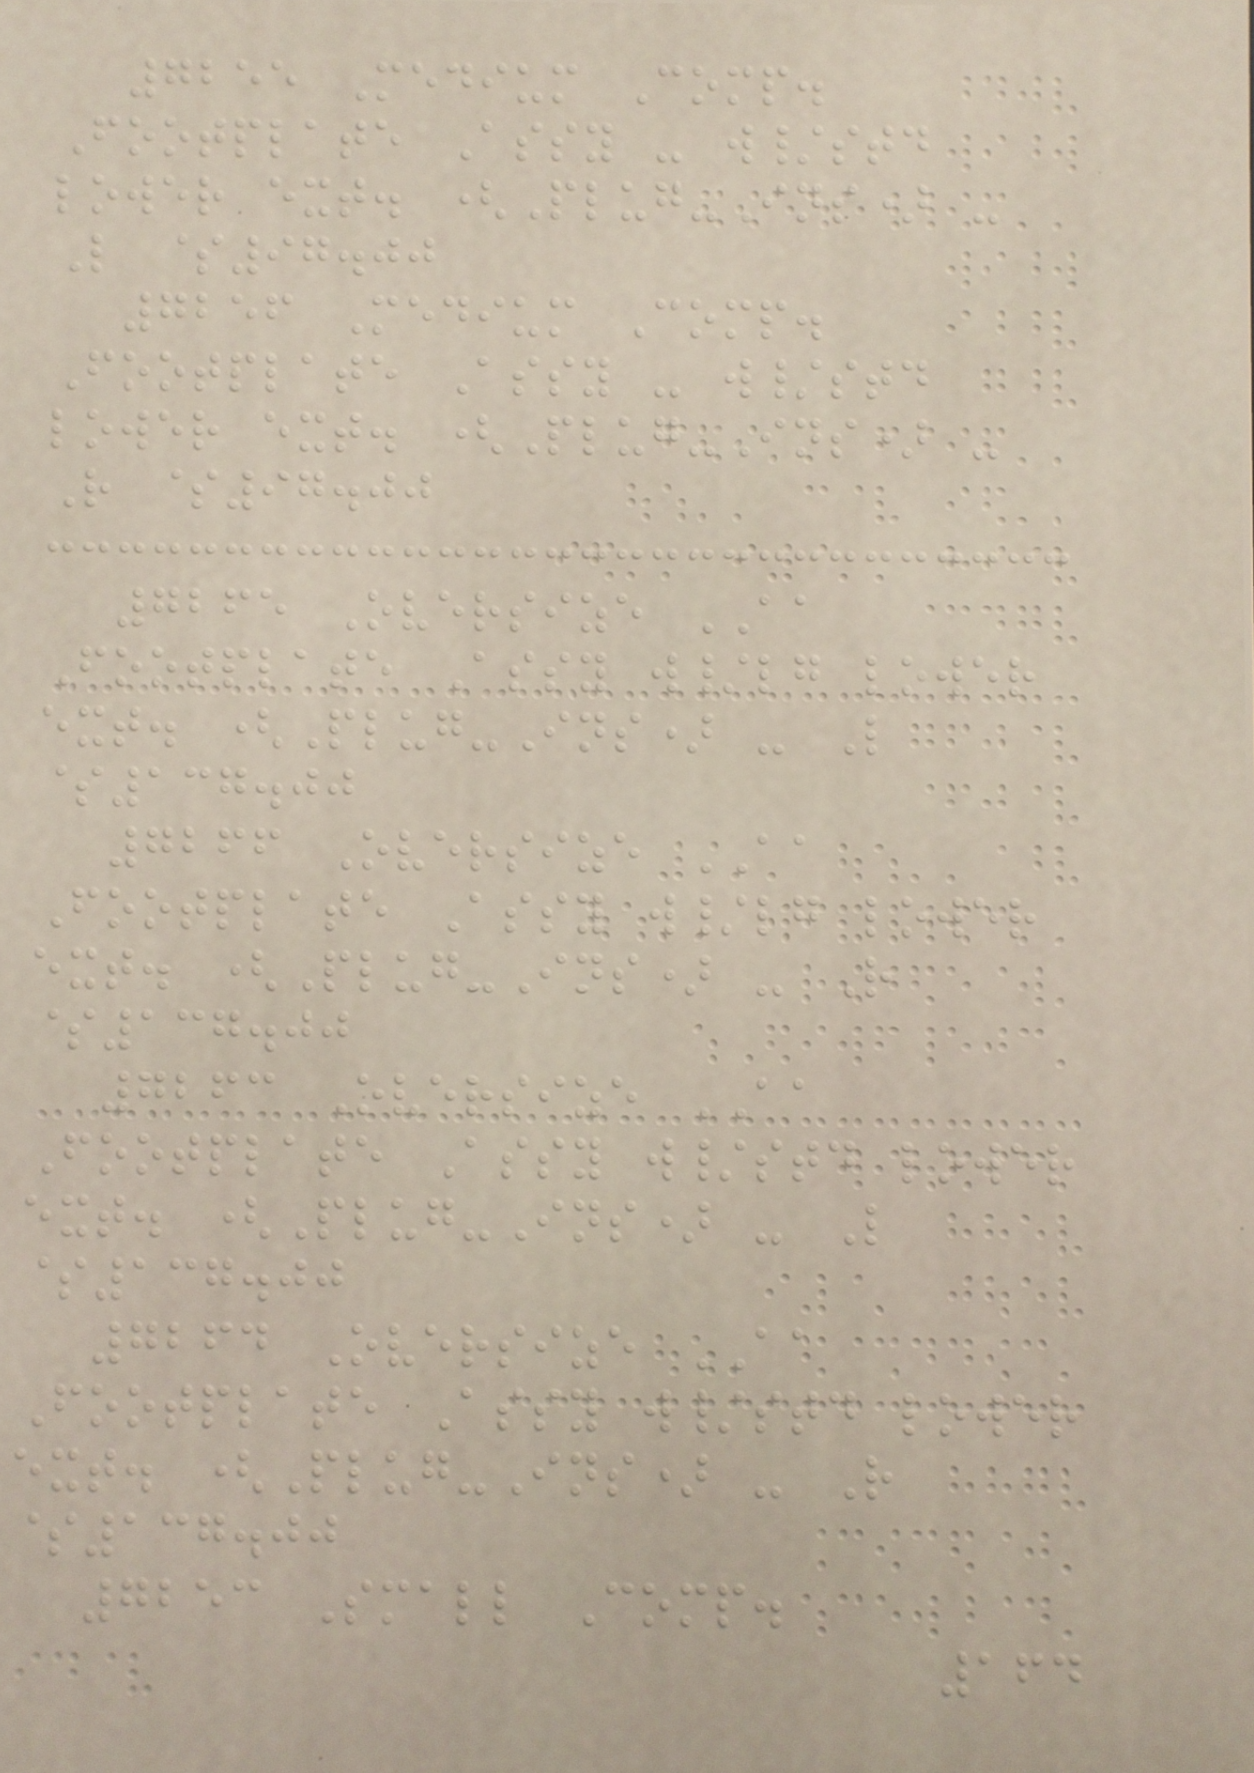7255 Medium Comp.
Footplate Assy - w/std
lower ext. (Plug-Ins) -
L $97.00
7256 Medium Comp.
Footplate Assy - w/std
lower ext. (Plug-Ins) -
R $97.00
7265 Oversize AA
Footplate Assy w/lg lower
ext. (Plug-Ins) - L
$137.00
7266 Oversize AA
Footplate Assy w/lg lower
ext. (Plug-Ins) - R
$137.00
7263 Oversize AA
Footplate Assy w/std lower
ext. (Plug-Ins) - L
$137.00
7264 Oversize AA
Footplate Assy w/std lower
ext. (Plug-Ins) - R
$137.00
7253 Small Comp.
164
